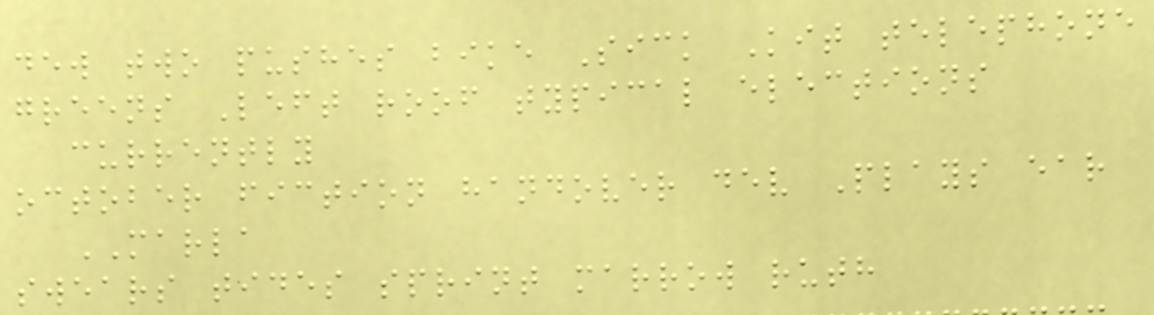dew two pushes bike Sick Kit telephone
greens Left roof typical elections
currently
october fiction handover dev Plays ear
MARLA
swears tides sprint marrow ruth
